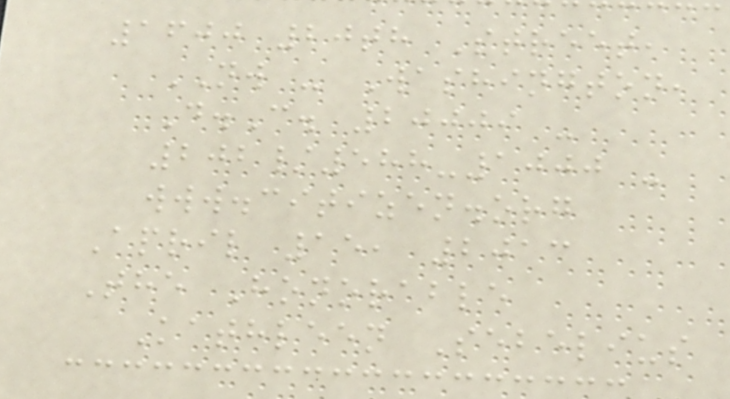1600 20th Street,
NW - Washington,
D.C. 20009 -
202/588-1000 -
www.citizen.org
April 15, 2013
The Honorable
Kathleen Sebelius
